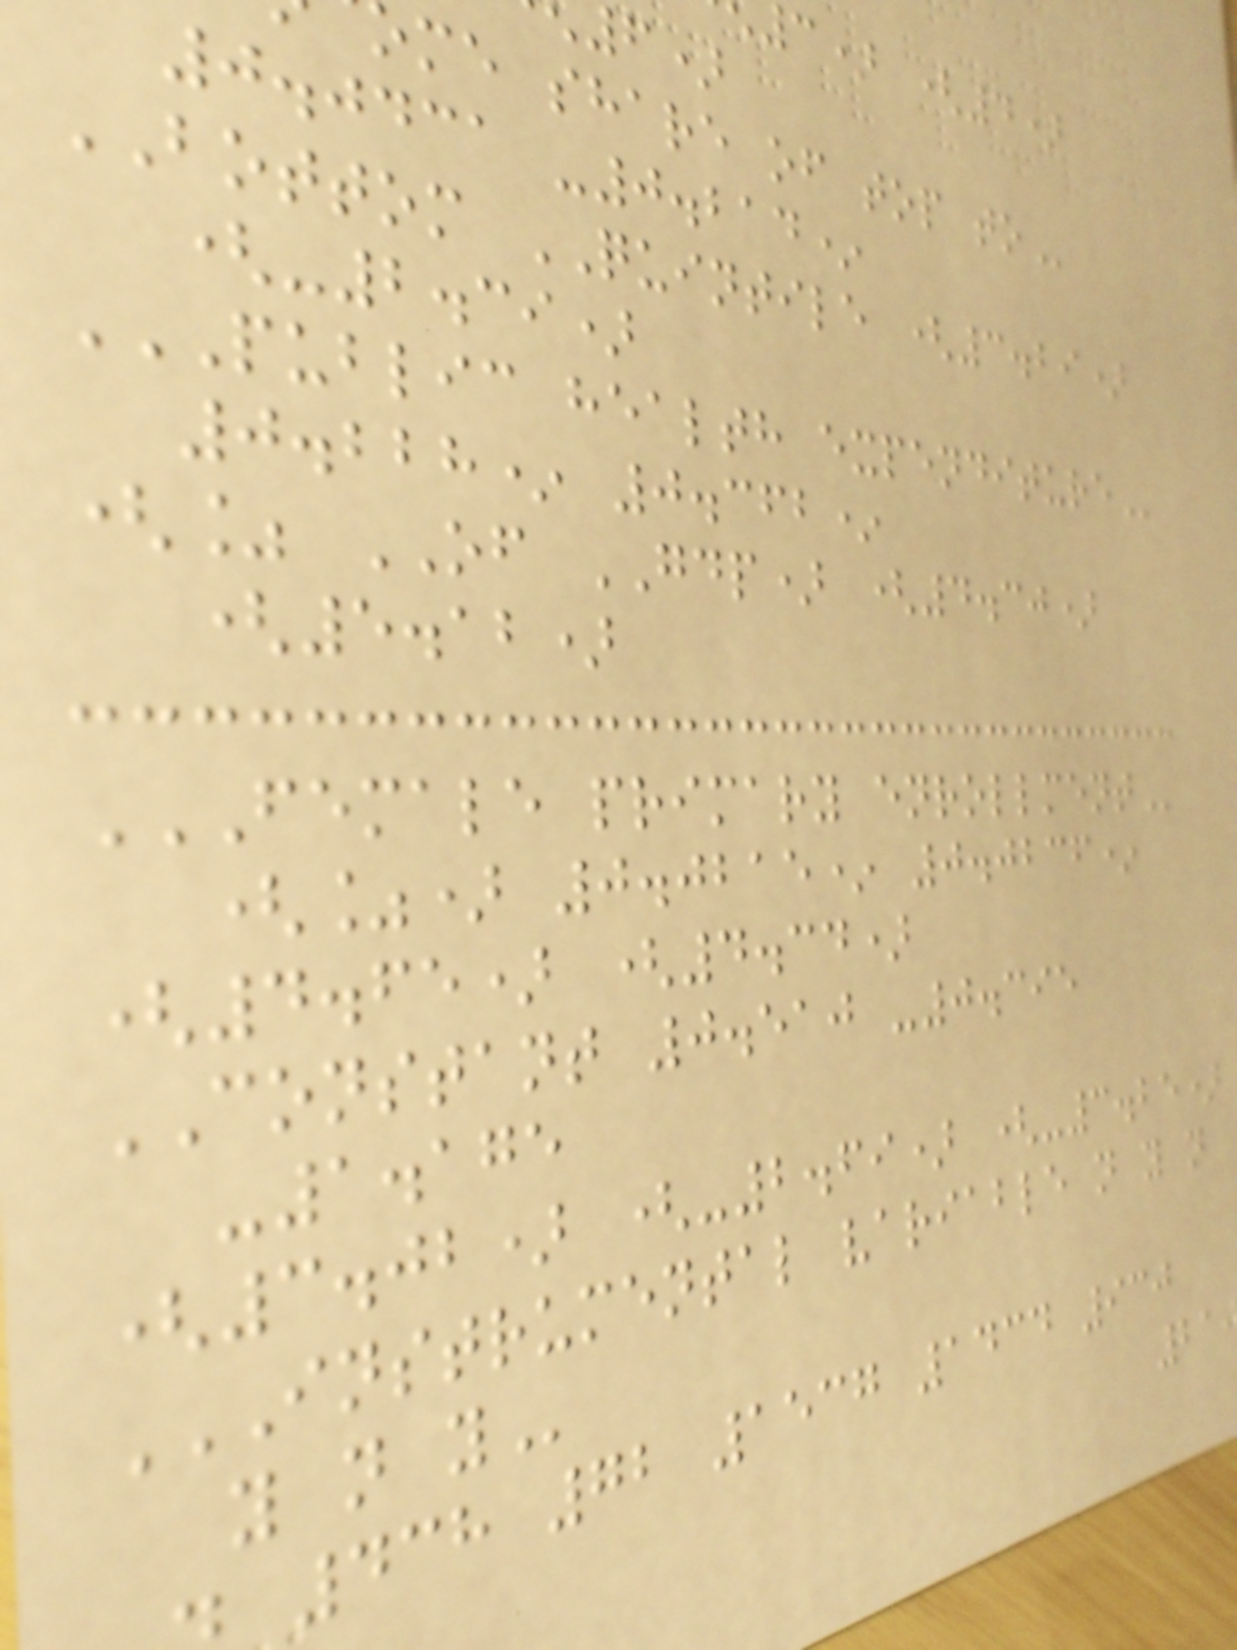c) (4)
me share of top
0.0431 -0.214*
BOTTOM QUINTILE (3.29)
(-2.39)
PUBLIC HEALTH EXPENDITURE
0.228* 0.362*
(% OF GDP) (4.30)
(5.12)
FEMALE PRIMARY ENROLLMENT
(%) 0.0215* 0.0236*
(4.65) (4.34)
CONSTANT 0.510 -0.395
-1.175
(3.02) (-2.69) (-3.25)
INSTRUMENTAL VARIABLE N Y N
438 72 1537 1434 930
